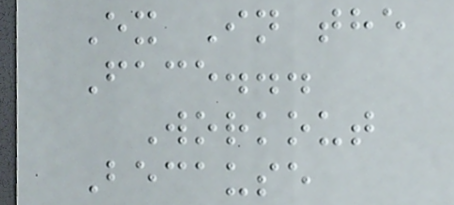Ex In the
Face...
Workout
Because
